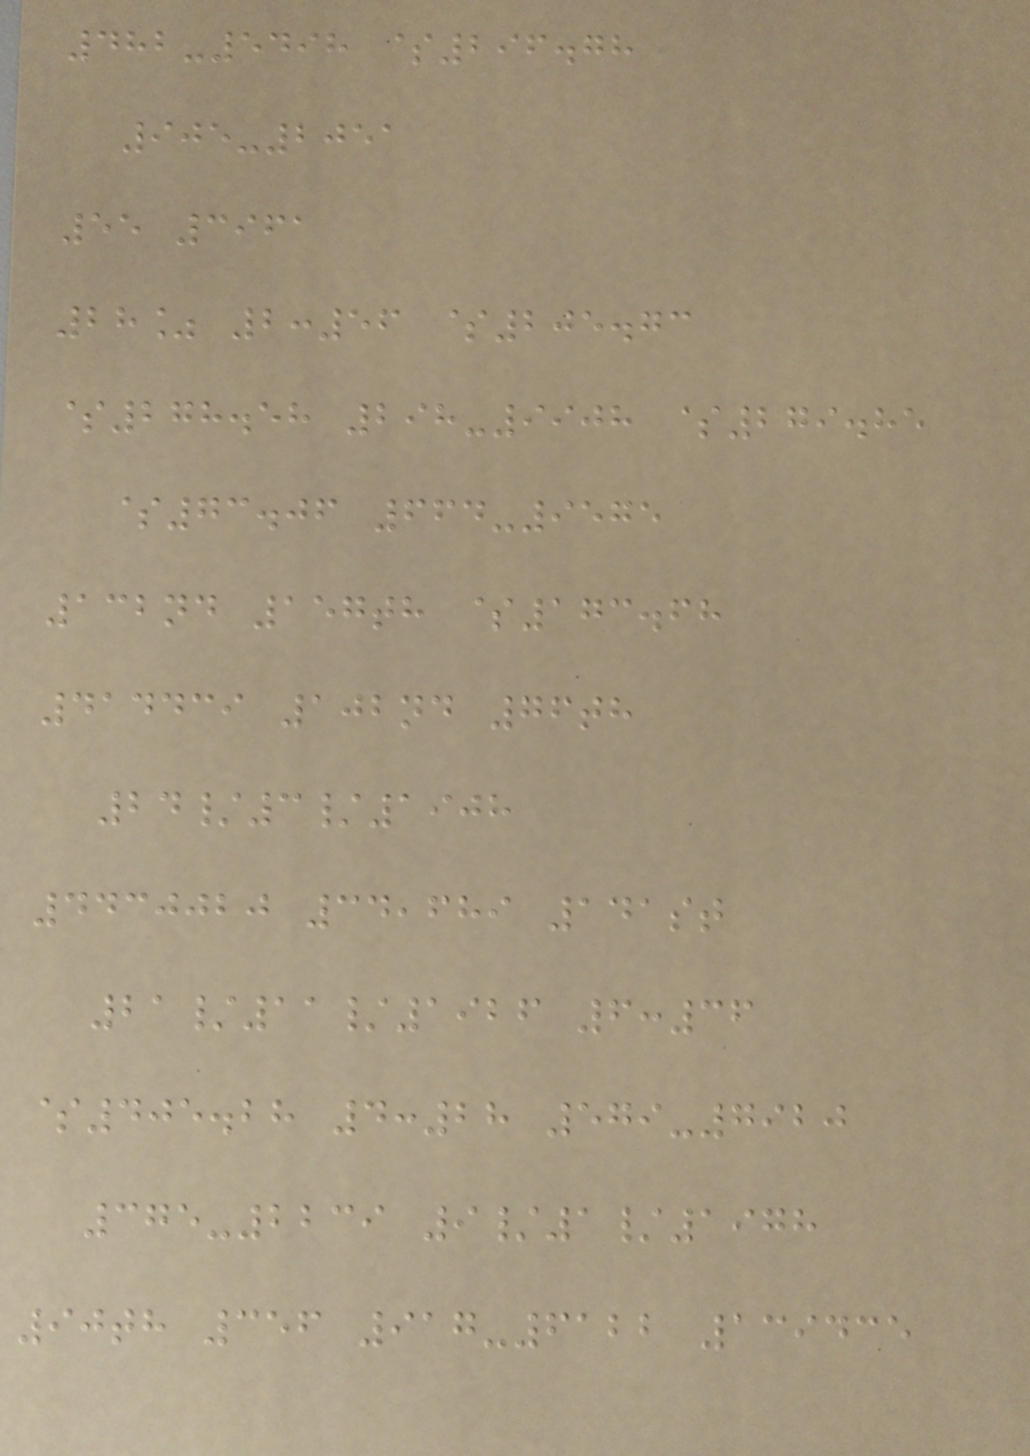482-5498 $296.78
905-2051
55 3961
28% 2:56 $205.73
$278.58 298-9908 $279.85
$73.06 664-9575
132nd 157th $173.68
414439 102nd 76th
24/3/1908
4430020 34,689 141st
21/11/1926 6:36
$405.28 4:28 579-7920
375-2239 9/1/1978
90th 356 917-6122 139435
